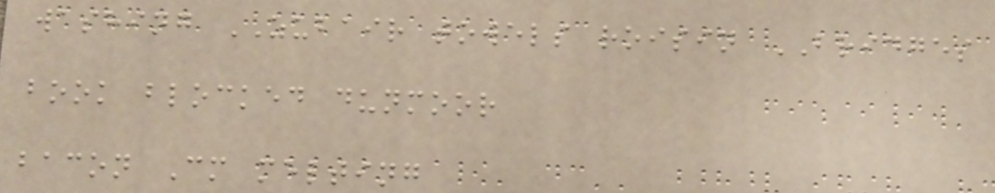washing ZUBAIR towels roisin BRIDGES
book blocked dunmoor
bacon Cm melting
